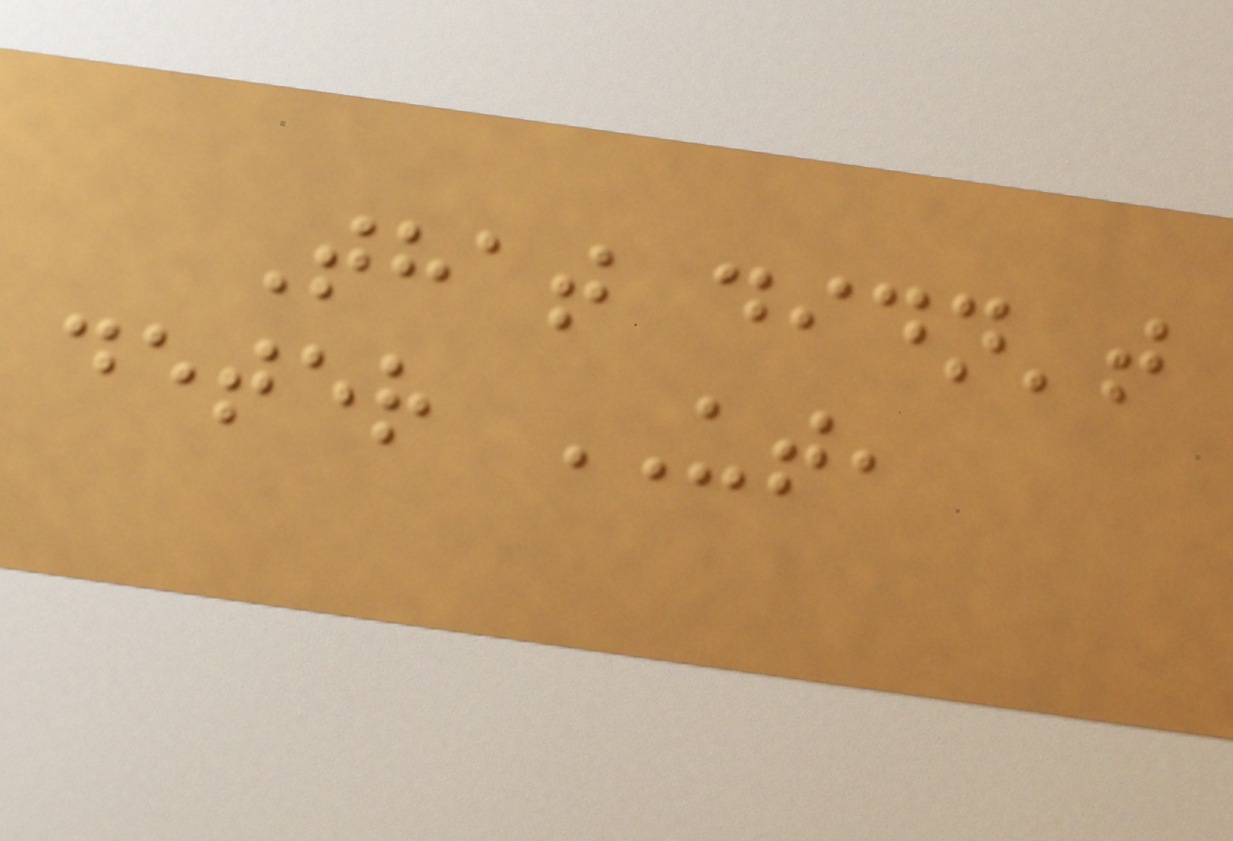That didn't
deter UT,
